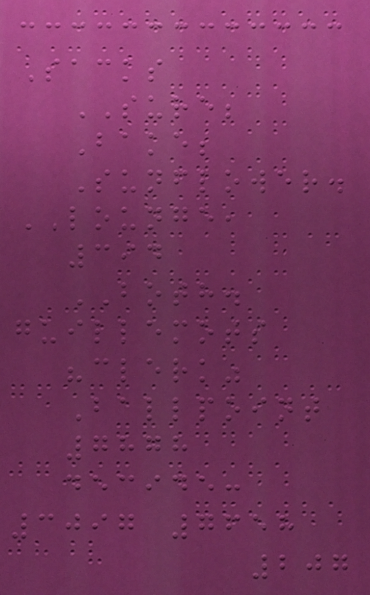Sacks
SURE;
Bake;
Sunflower.
LOUNGE,
394
BOTH.
guillemots
"clerk"
Ballpoint
7878
decide:
3097 7658
207
